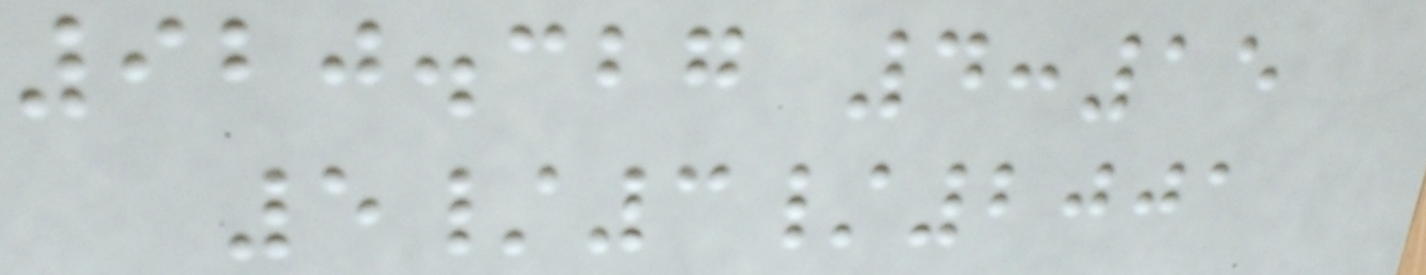920.327 4:15
5/3/2001
